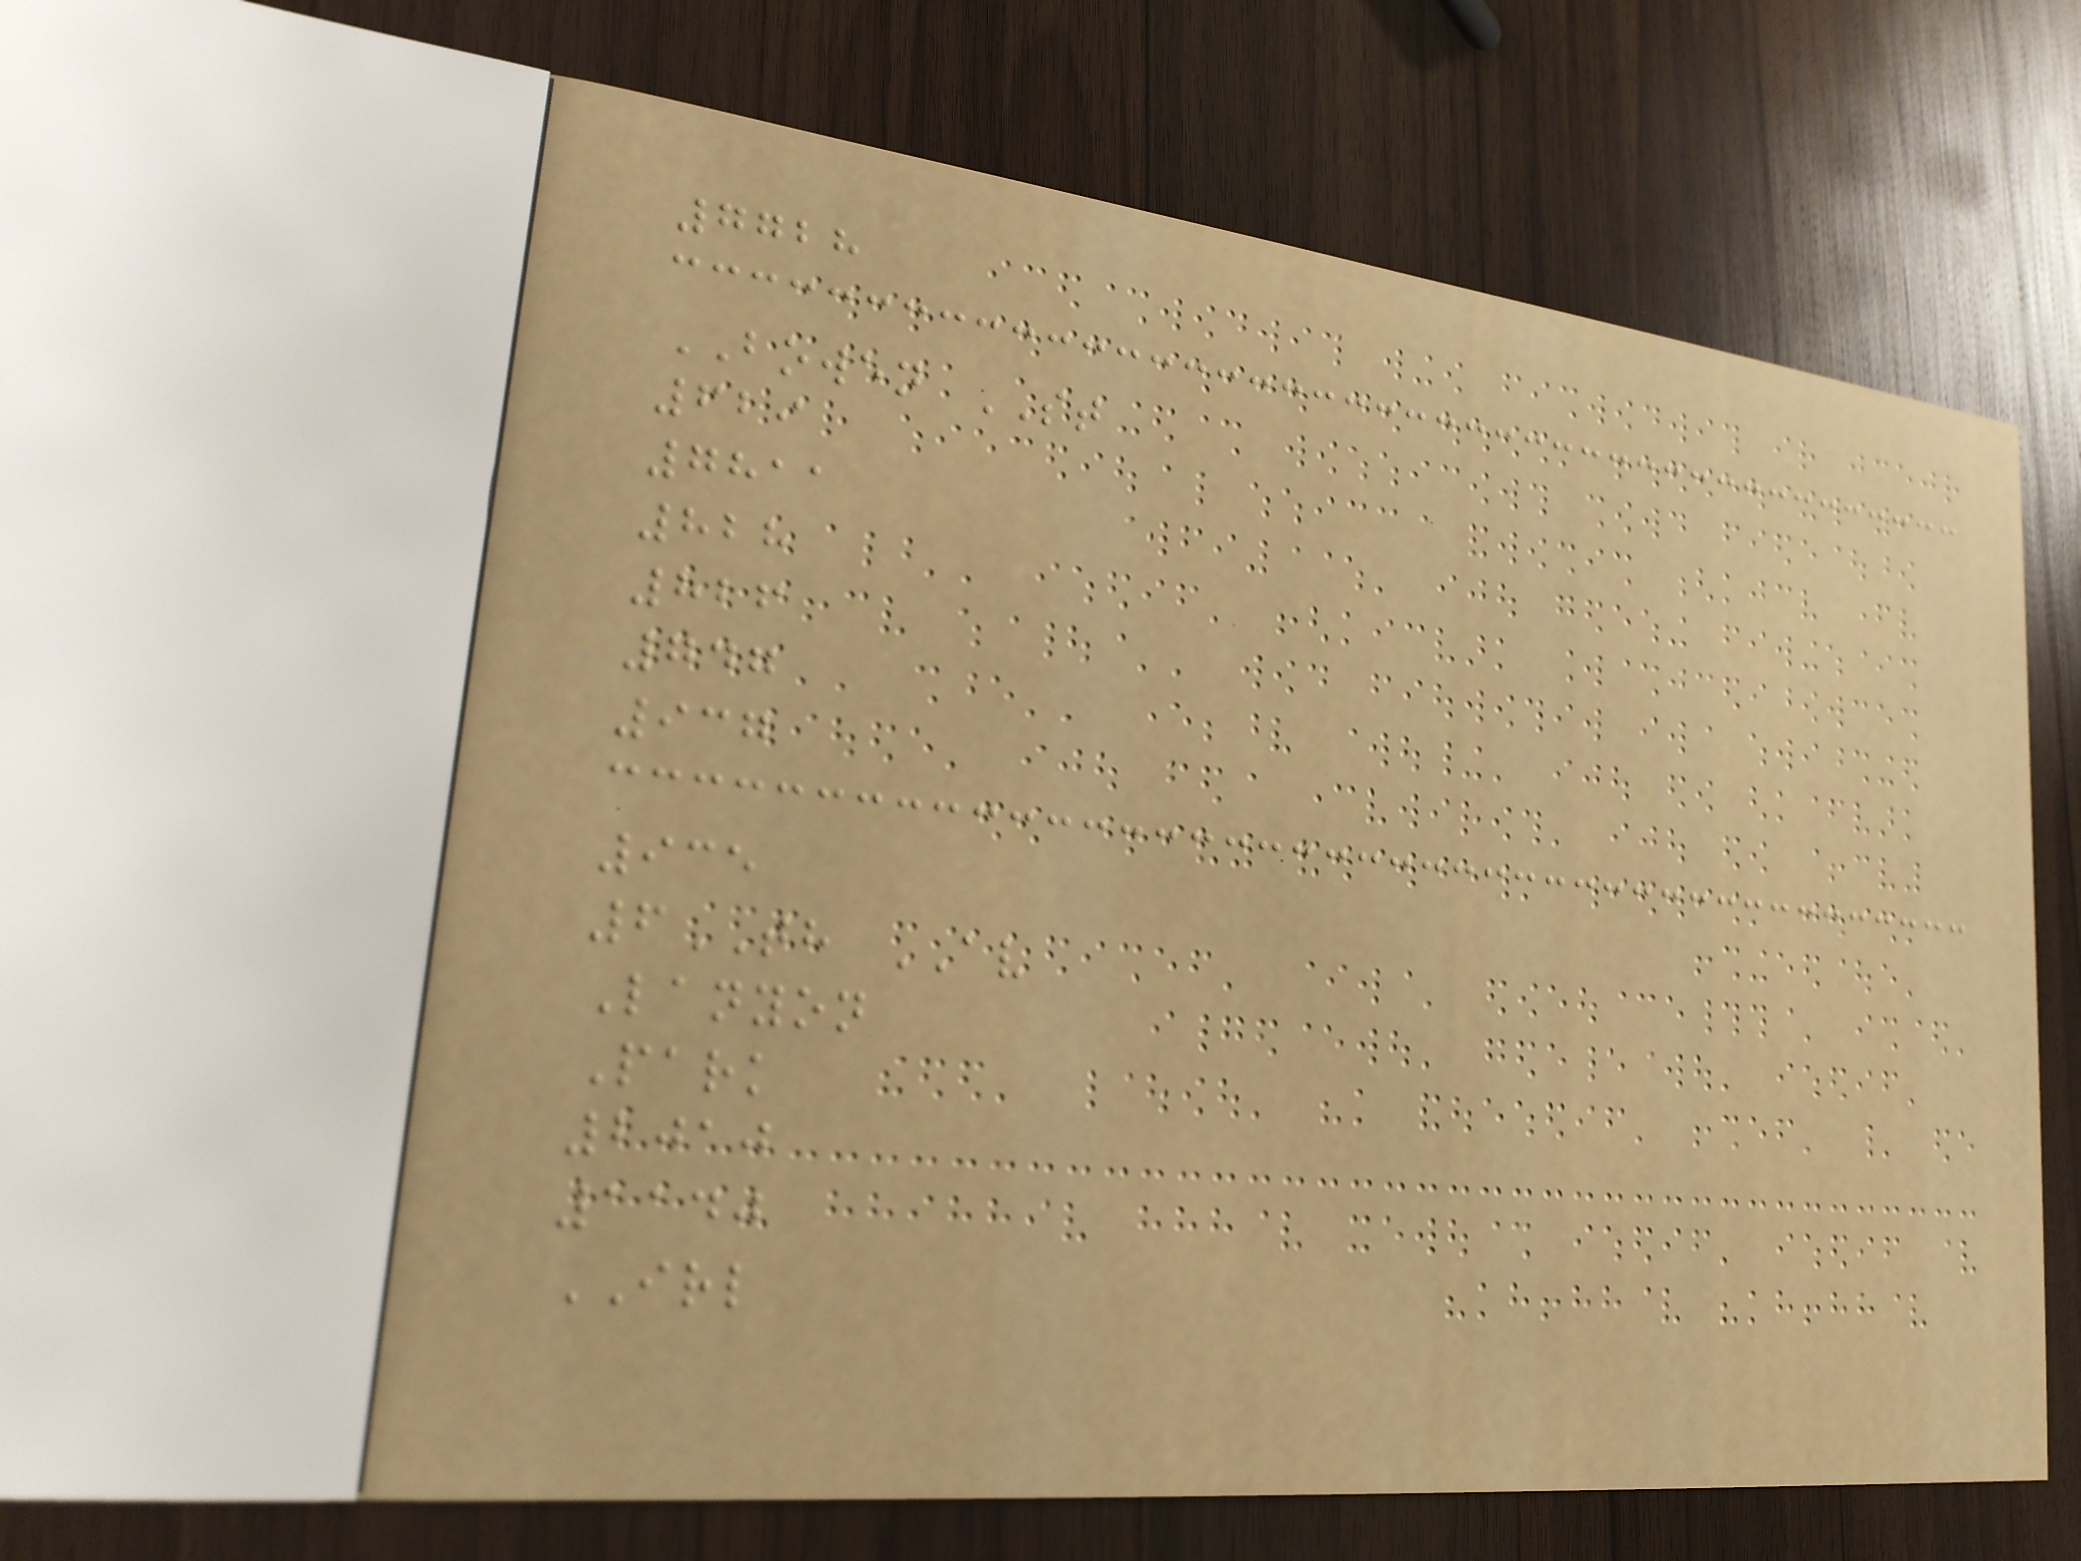7728
BOWEN ST
629
7811
828
826
747
937
935
6TH AV
Lanyon
Park
2010
1140
IRL
